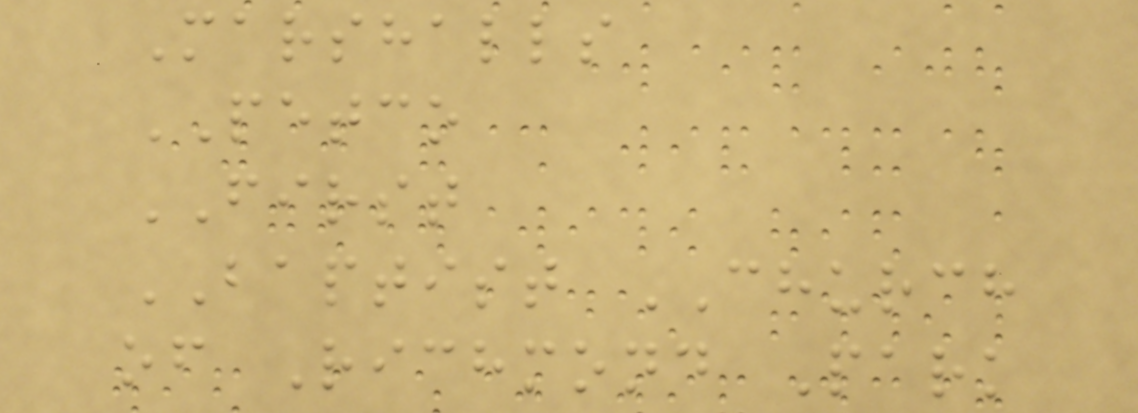Marshalls
PETCO
FIRST
BAPTIST CHURCH
of Richmond Park
